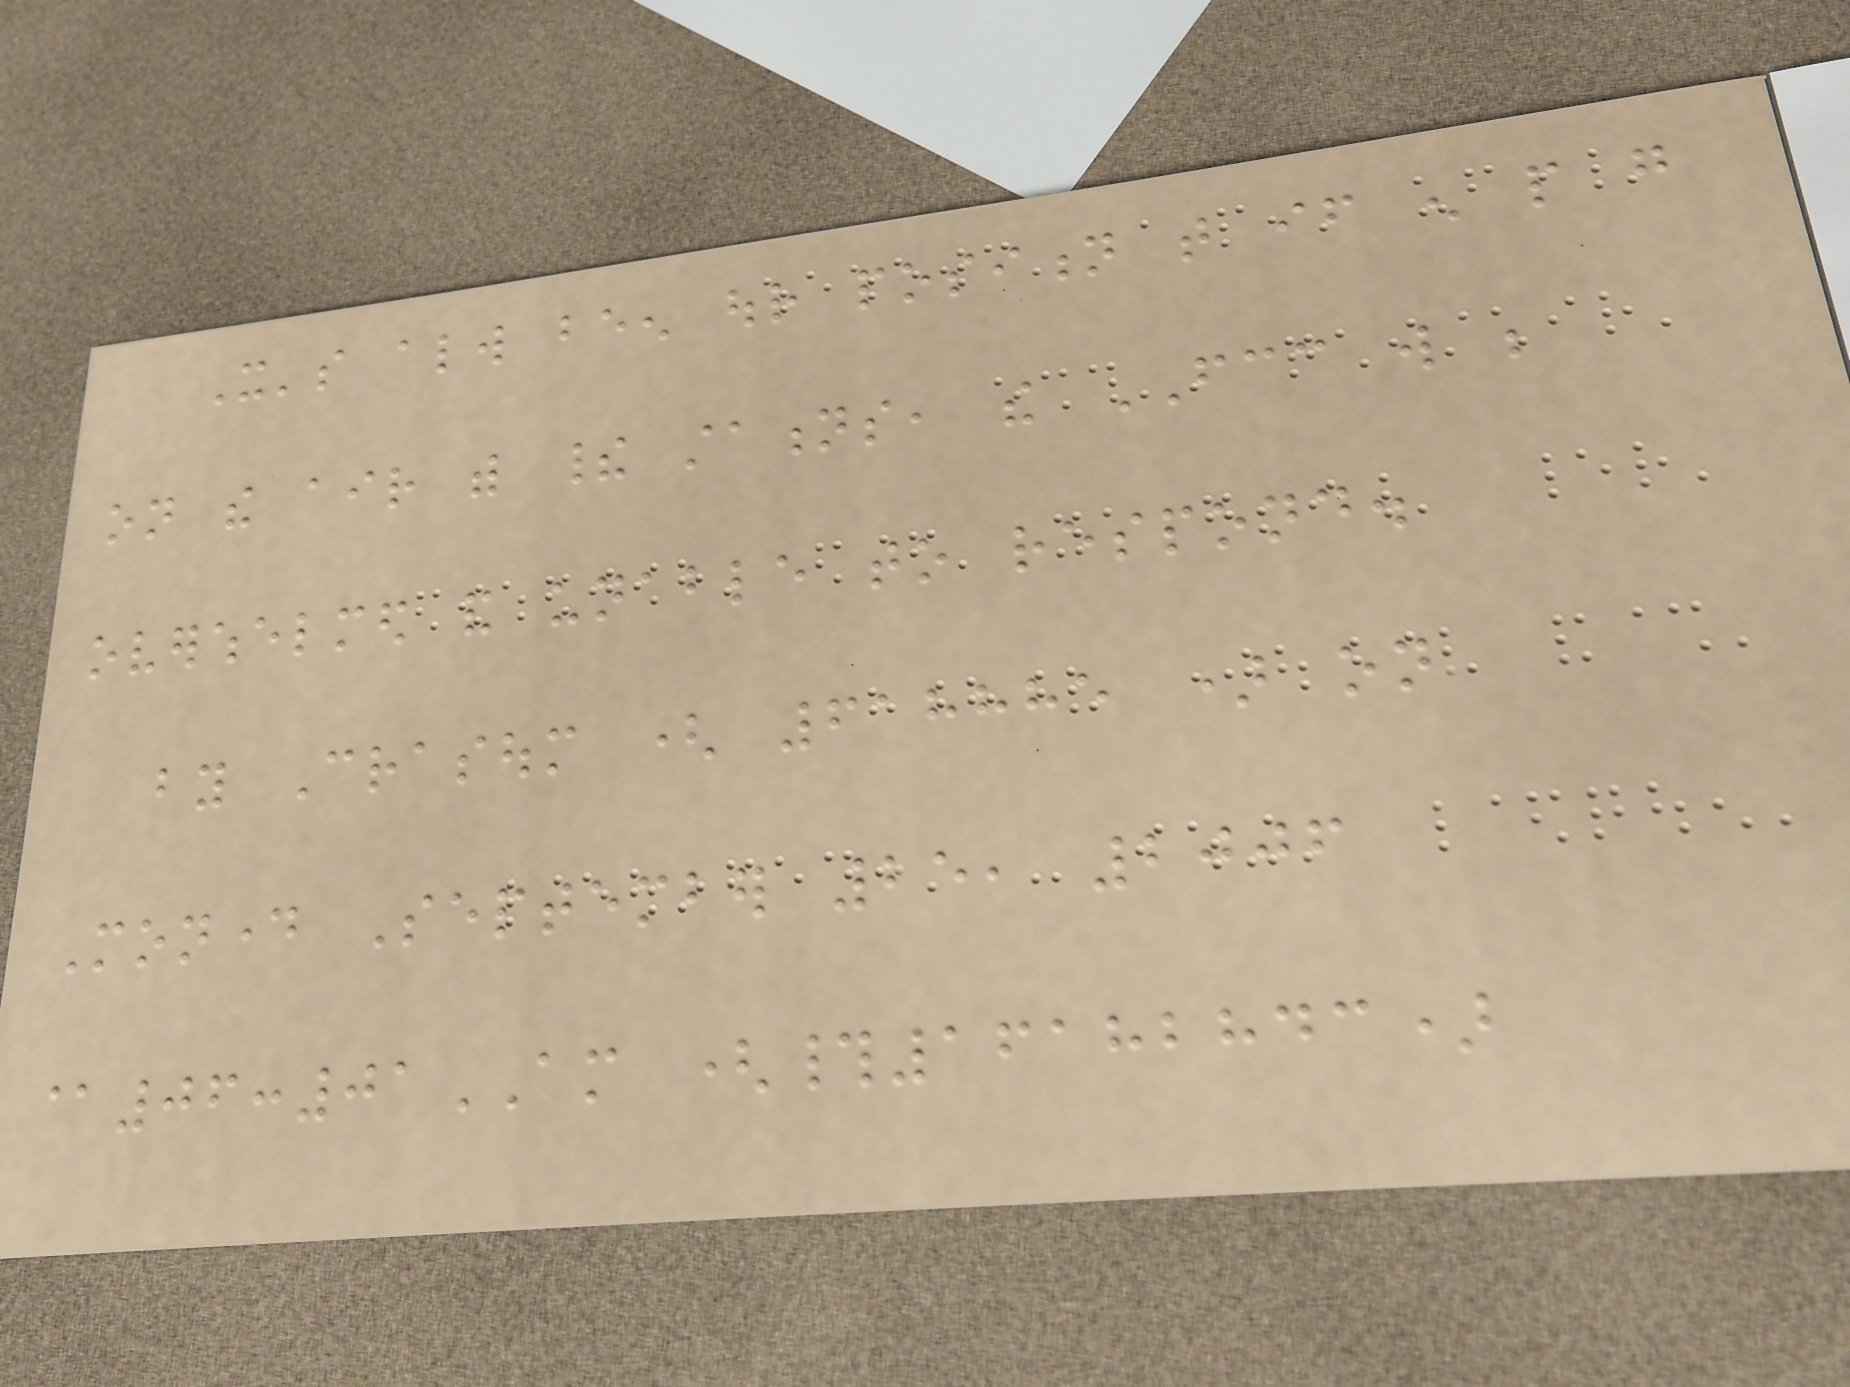It's always been our position that if enough people go
on the air with their stations, the FCC will be
overwhelmed and unable to respond.
by Crasoum ( 618885 ) on
Monday September 25, 2006
@06:01AM (#16182843)
